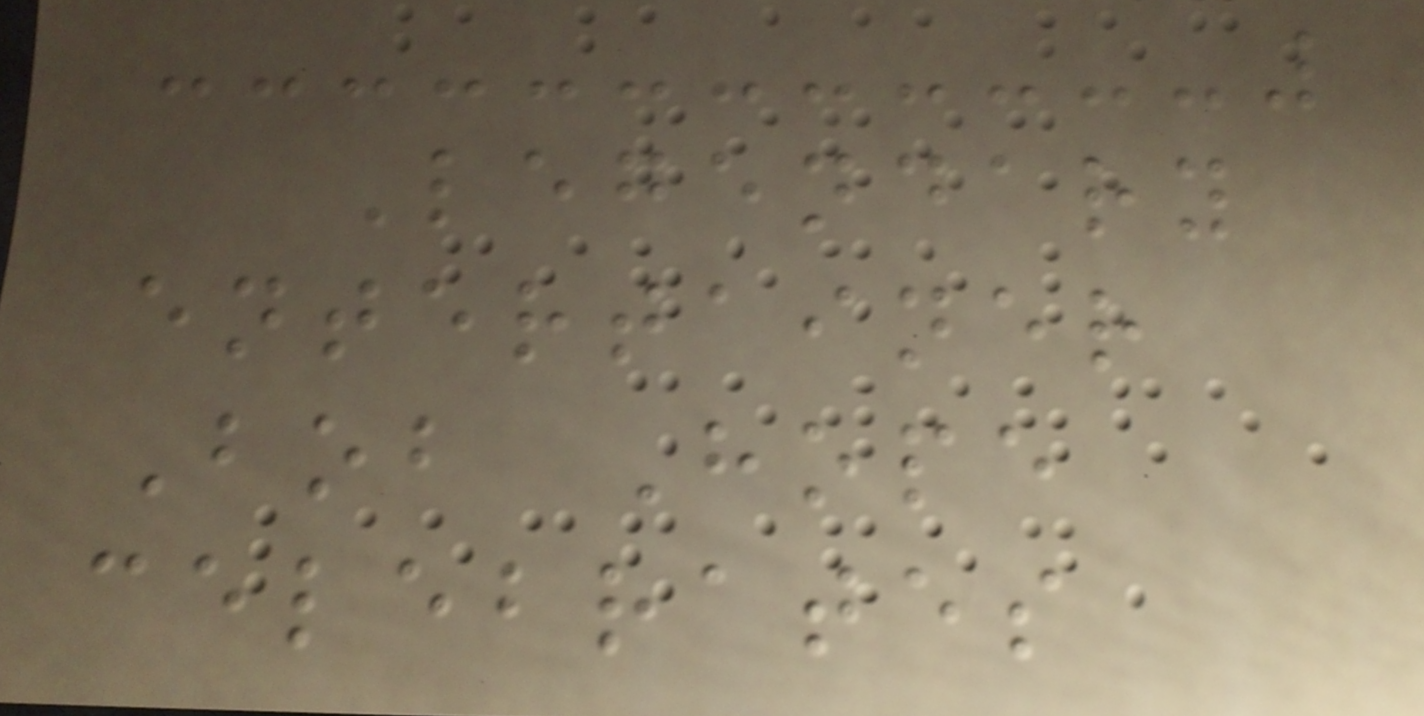Legendary
entertainer
Bob Hope
celebrates
